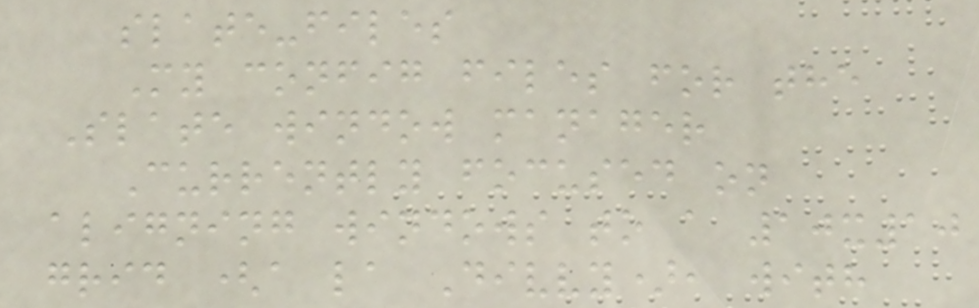slate-files
My config files for the
Slate window manager
Currently focused on
aligning windows to a 10x10
grid (a la Divvy), with
